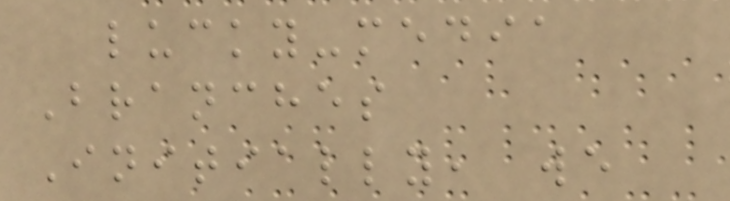lucky-media
Branches
Initially, we
